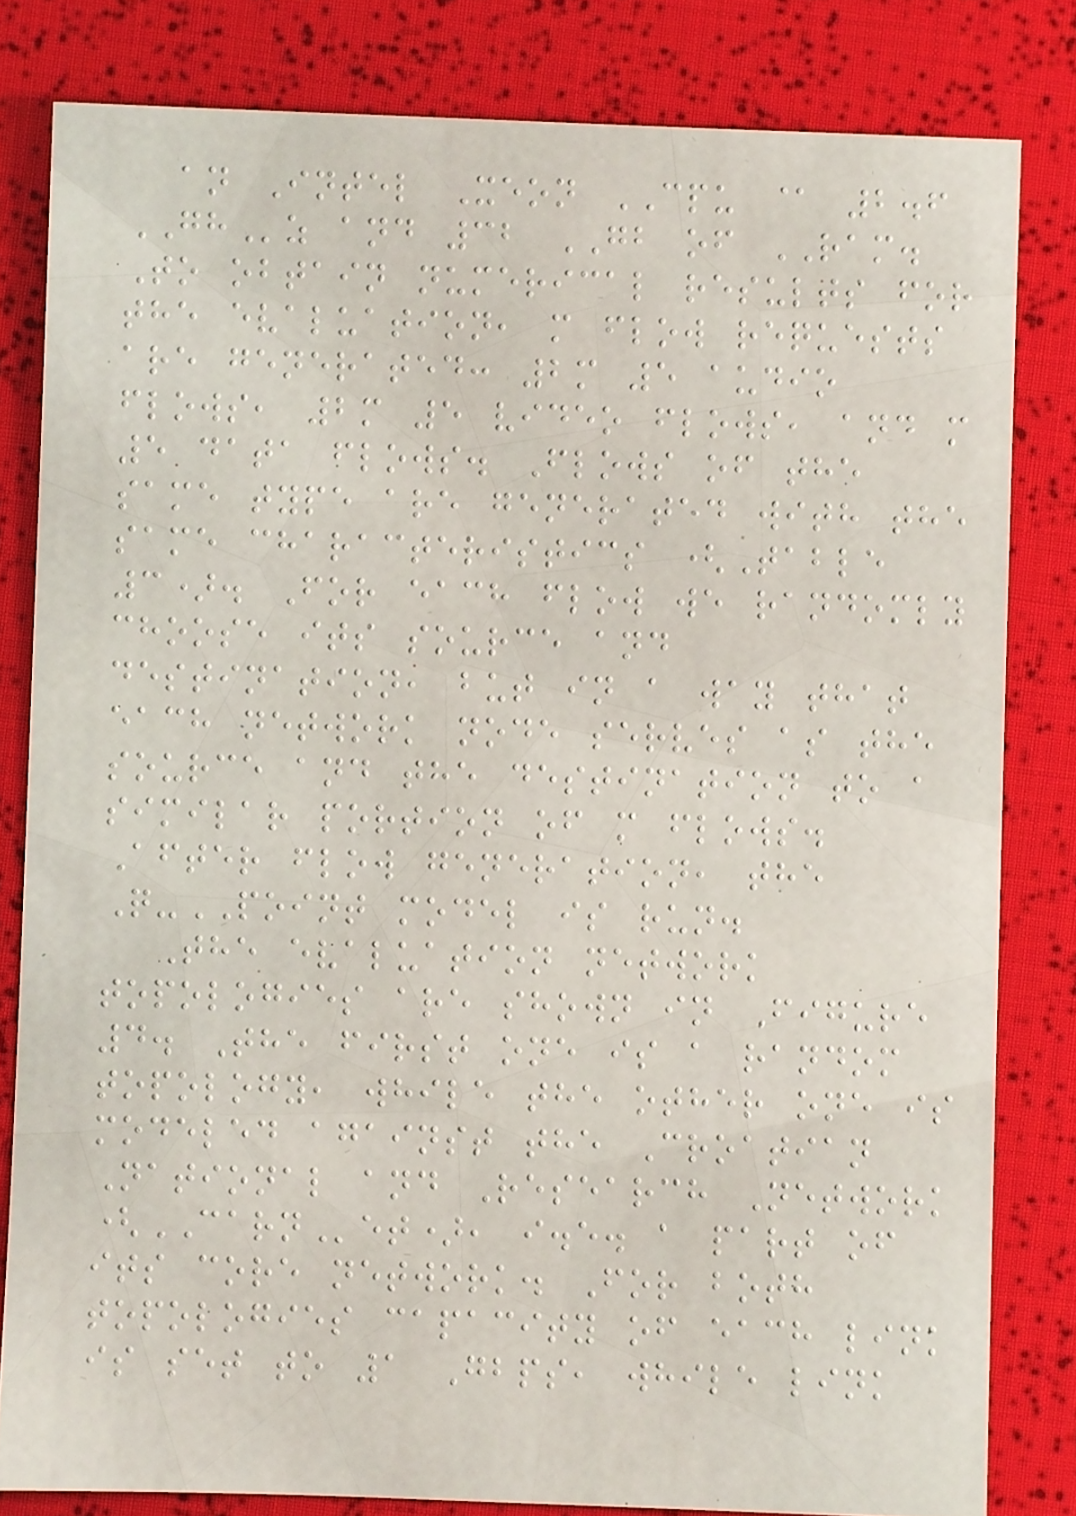an Intel Xeon CPU @ 2.6
GHz and 32 GB of RAM.
To obtain numerical results for
the evaluation, m flow requests
are generated: 2m 5 audio
flows, 2m 5 video flows, and m
5 data flows. Flows of the
same type are generated with the
same characteristics (Table
3). For each flow we randomly
choose its source and
destination, but in a way that
each network node serves as the
source and the destination to a
similar portion of m flows.
After flow generation, the
Q-POINT model is run.
The evaluation network
topologies are shown in Figure
4. The first one is a random
topology, while the other one is
modeled against the Croatian
National and Research Network
(CARNet), i.e. a part of
its core network. For both
topologies capacity of each link
is set to 1 Gbps, while link
